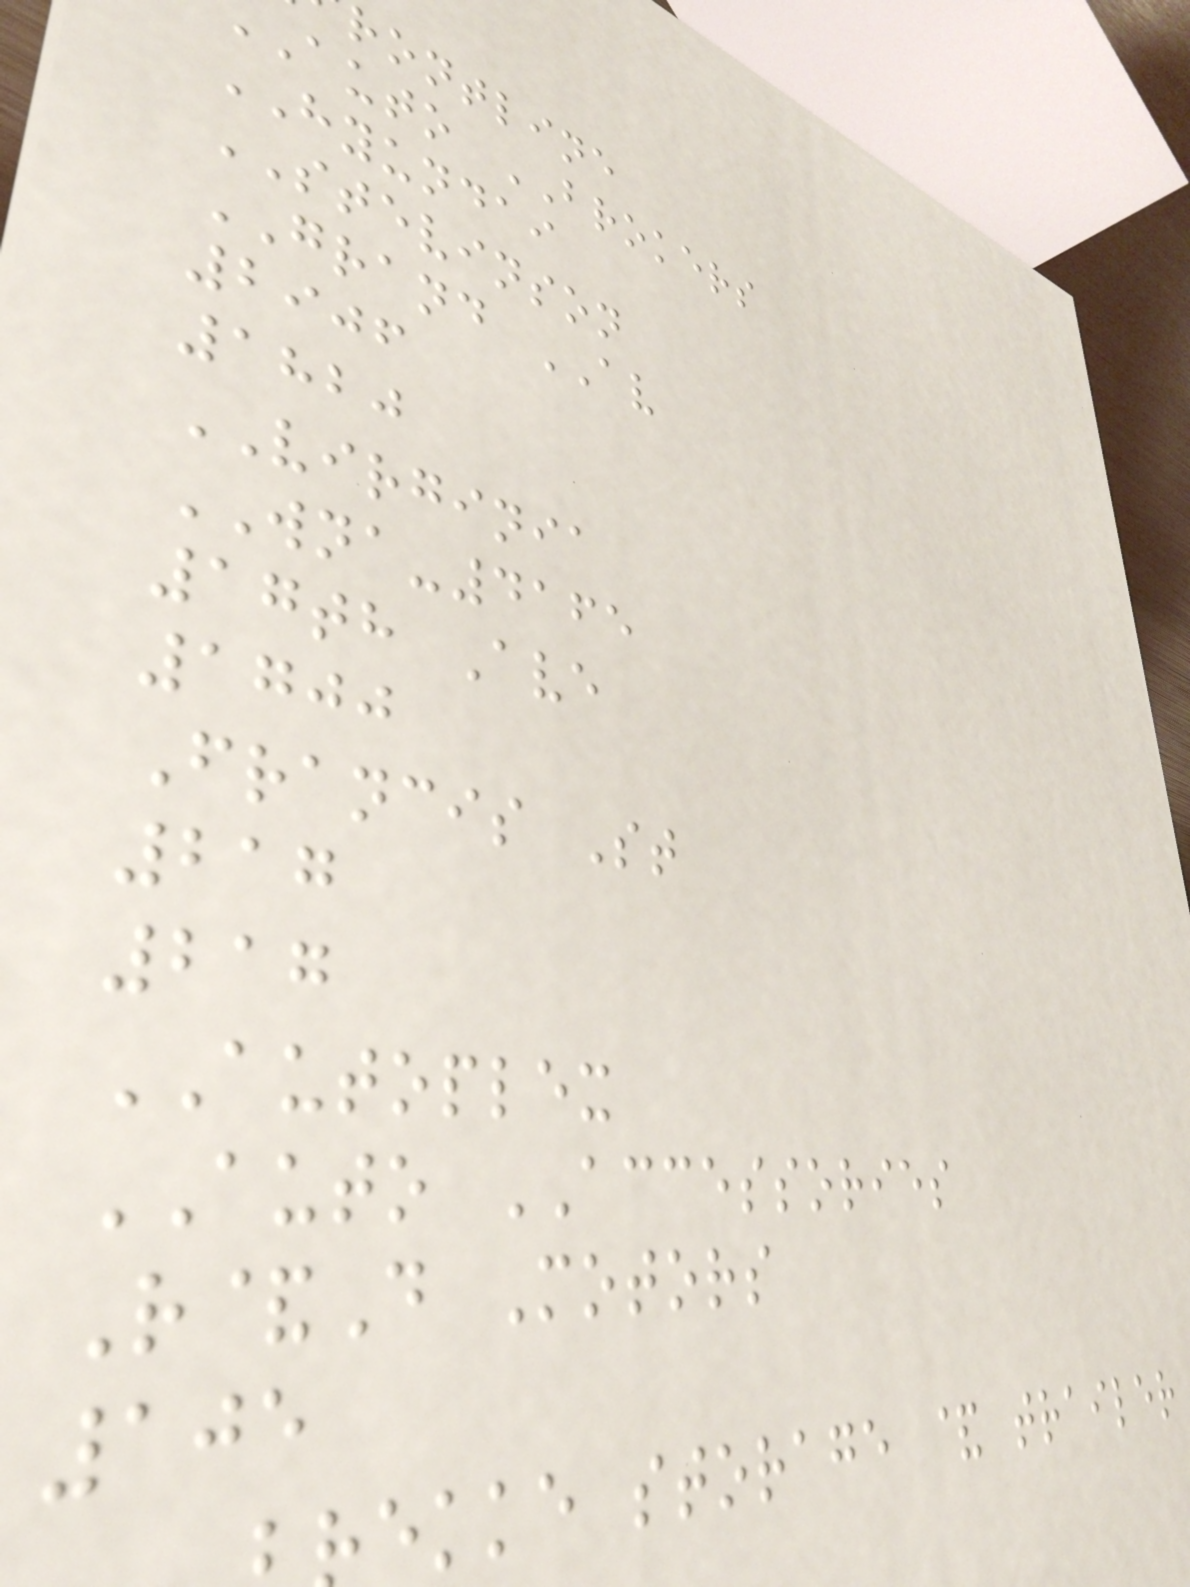rontline
auto BROKERS
HYUNDAI
STEVINSON
GRAND AV
2906
1820
VIRGINIA
WNA-4165
17th Ave
1700
Francis St
217
217
AUTOPLEX
AUTO ACCESSORIES
R&D Motors
105
ekke storage & trailer
